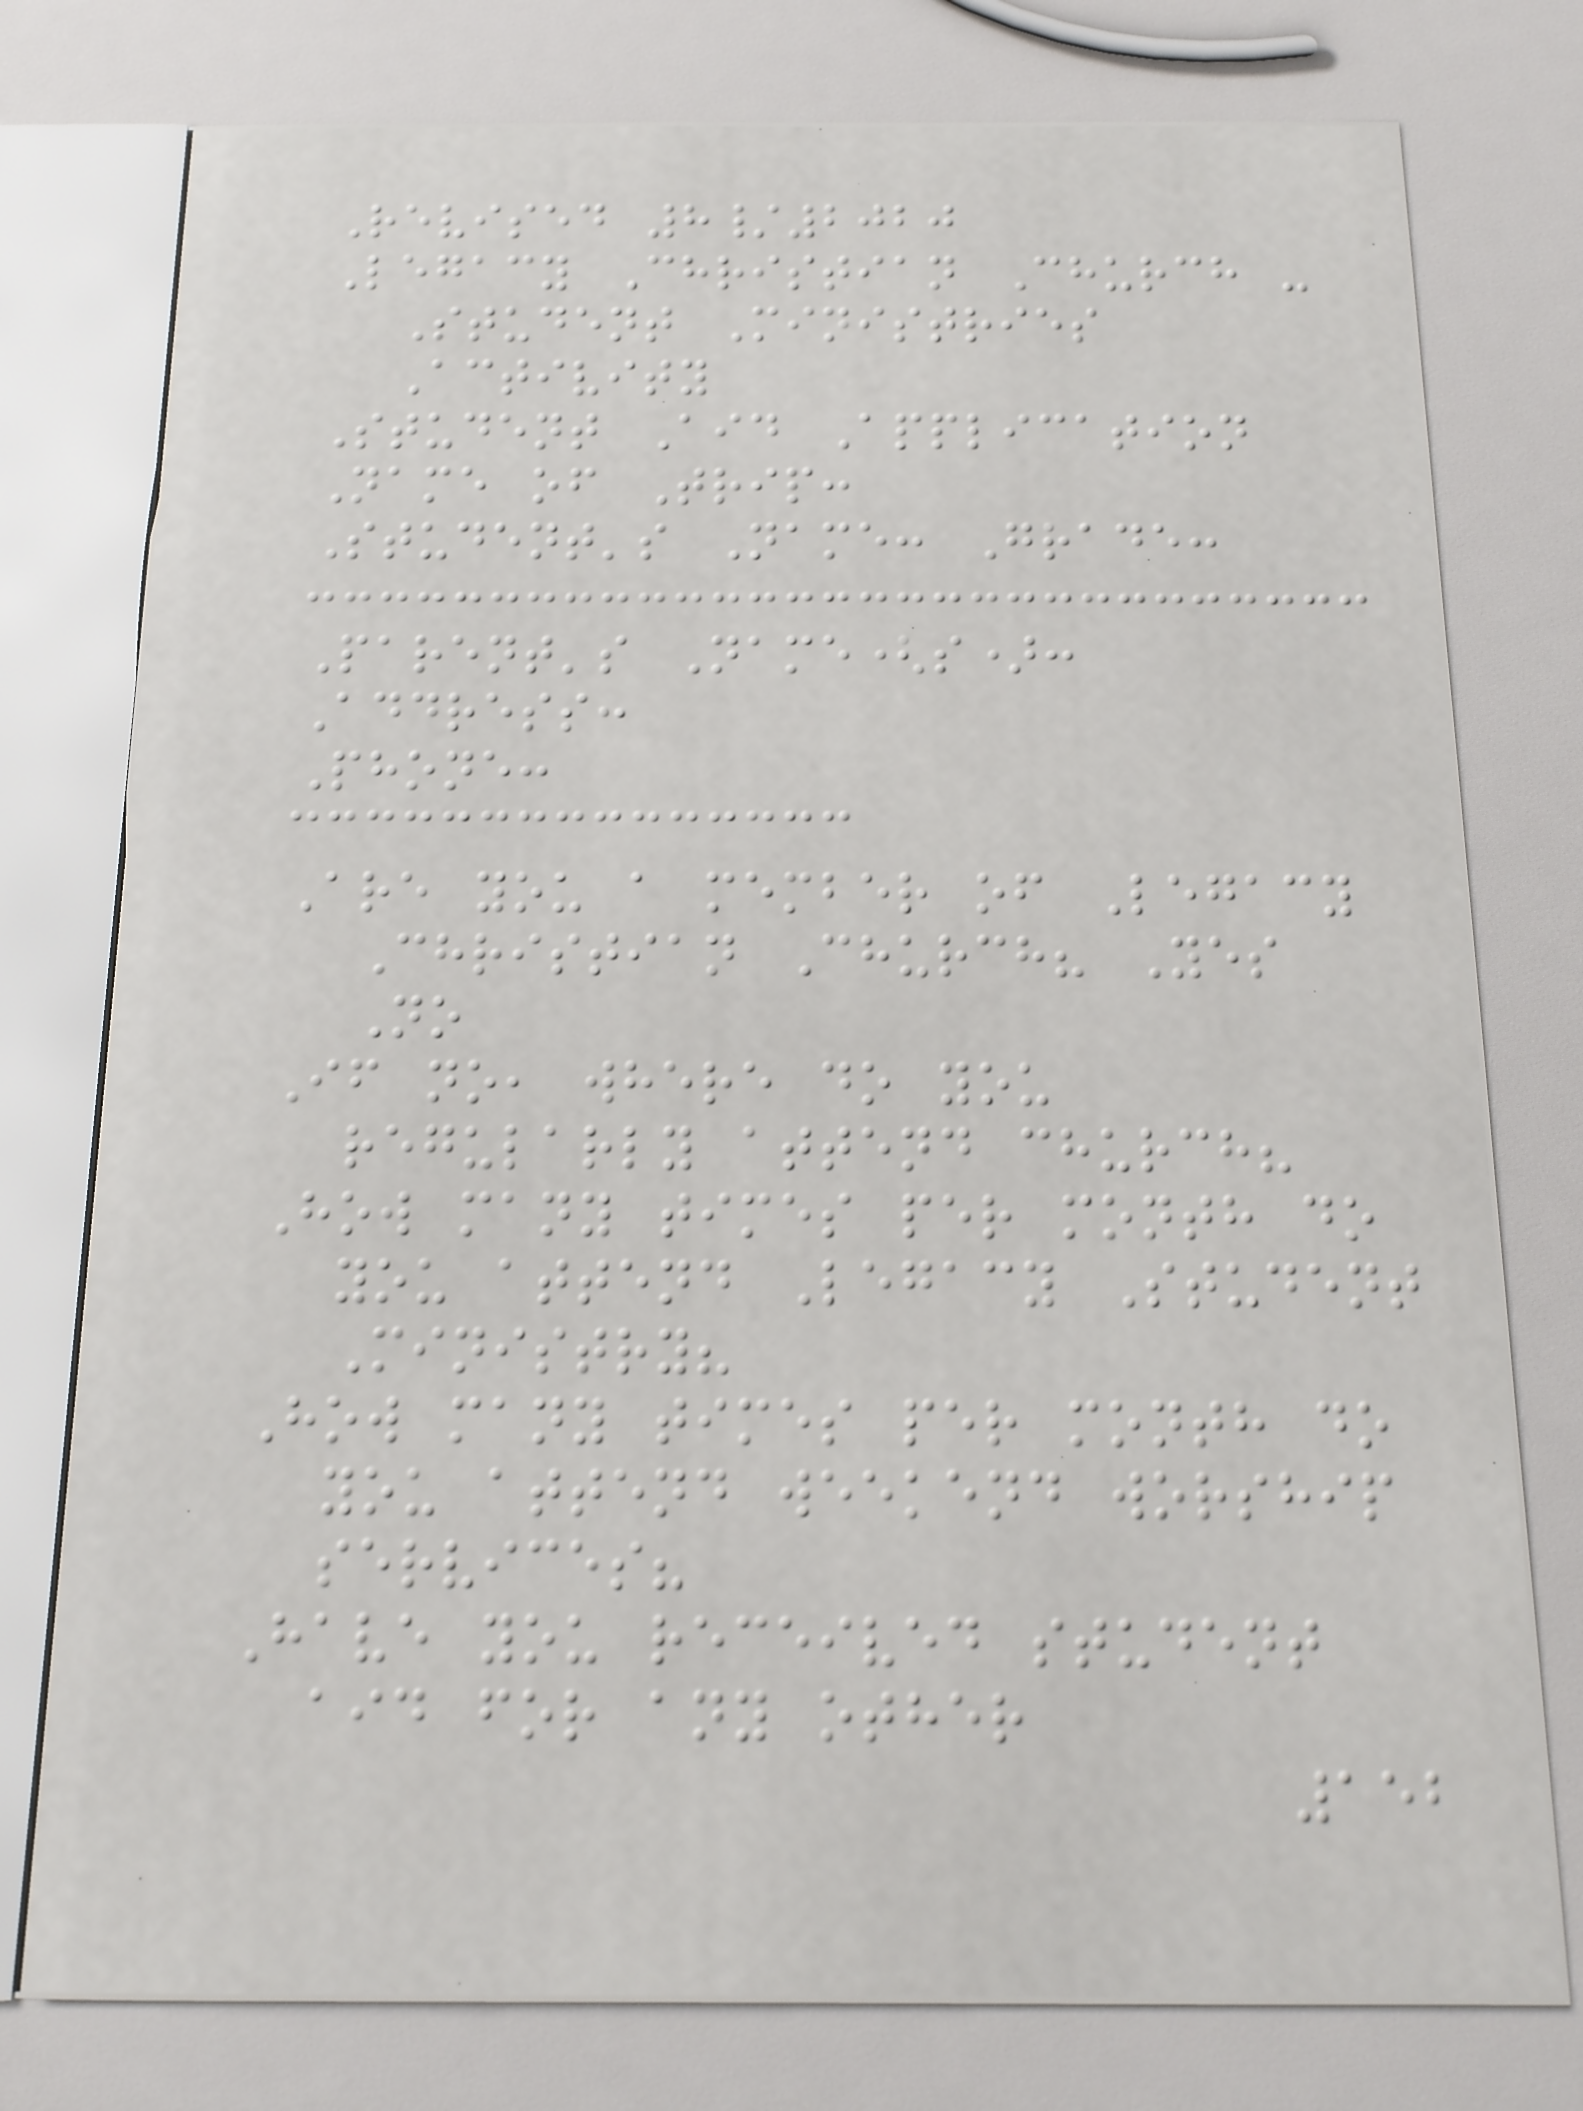Revised 8/2020
Legacy Christian Church -
Student Ministries
Activity
Student Aid Application
Name of Trip:
Student's Name: Grade:
Parent's Name(s):
Address:
Phone:
Are you a member of Legacy
Christian Church? Yes
No
If no, where do you
regularly attend church?
How many times per month do
you attend Legacy Student
Ministry?
How many times per month do
you attend weekend worship
services?
Have you received student
aid for any other
152
